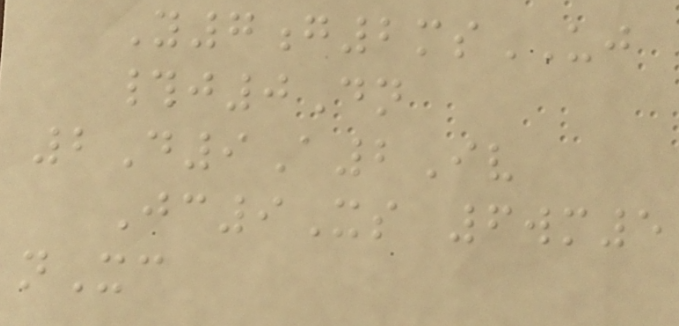Y7g2msUJ
#j0Dn
2D9A2Iv
Jc9Xs 6wm5
nXc
